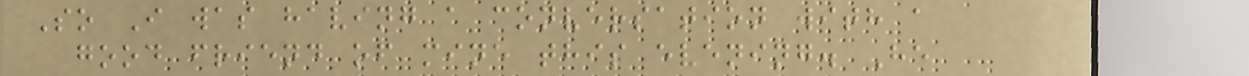So I was having a conversation with a
good friend of mine this evening. He
